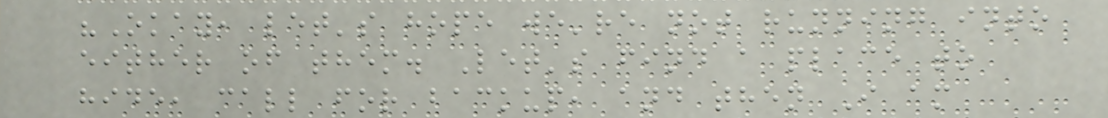"Okay, let's hope we're not running into
either of them. Let's find a place to
hide, call for backup, and then I am
